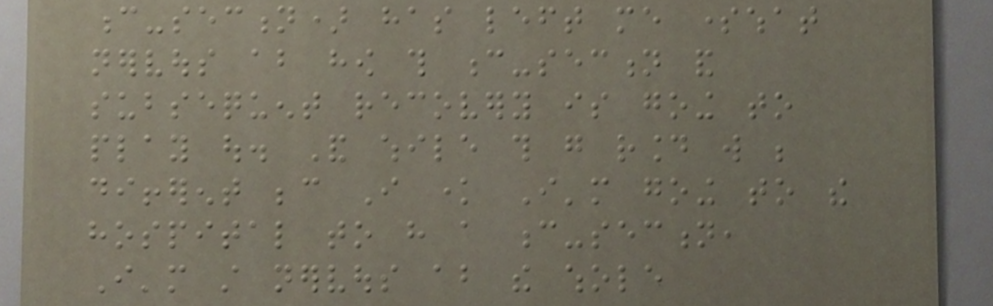c-section) has left me somewhat
nervous about how this c-section and
subsequent recovery is going to
play out. And while this go round will be
different because I know I'm going to the
hospital to have a c-section,
I'm still nervous about the whole
